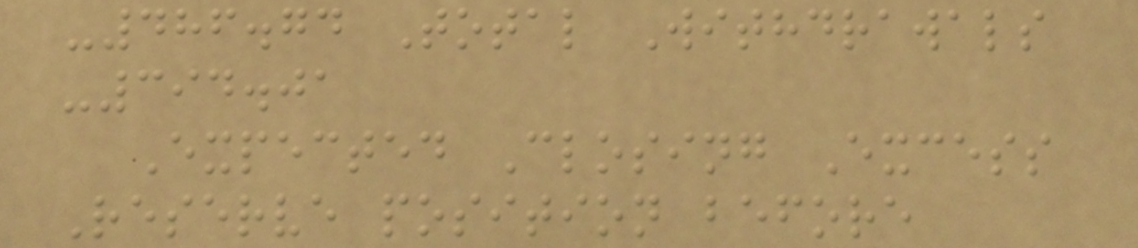-486.74 Total Withdrawals
-394.01
Expected Closing Excess
Reserve position before
